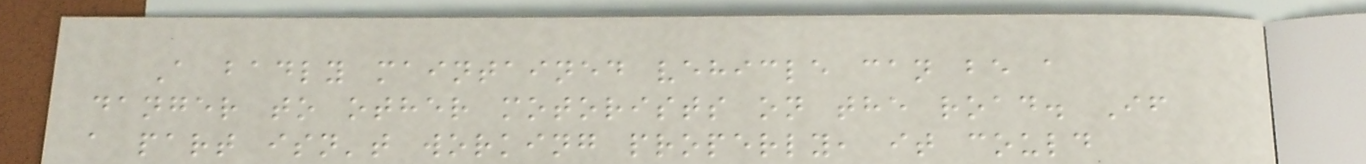A badly maintained vehicle can be a
danger to other motorists on the road. If
a part isn't working properly, it could
